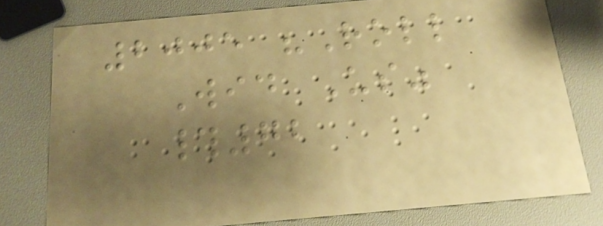2005 "Roll
Wid Us"
#72
